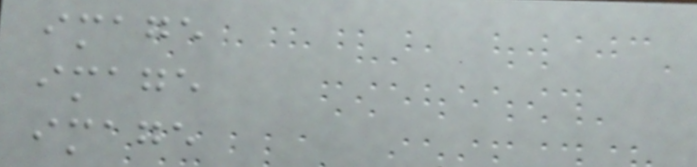image
image
image
